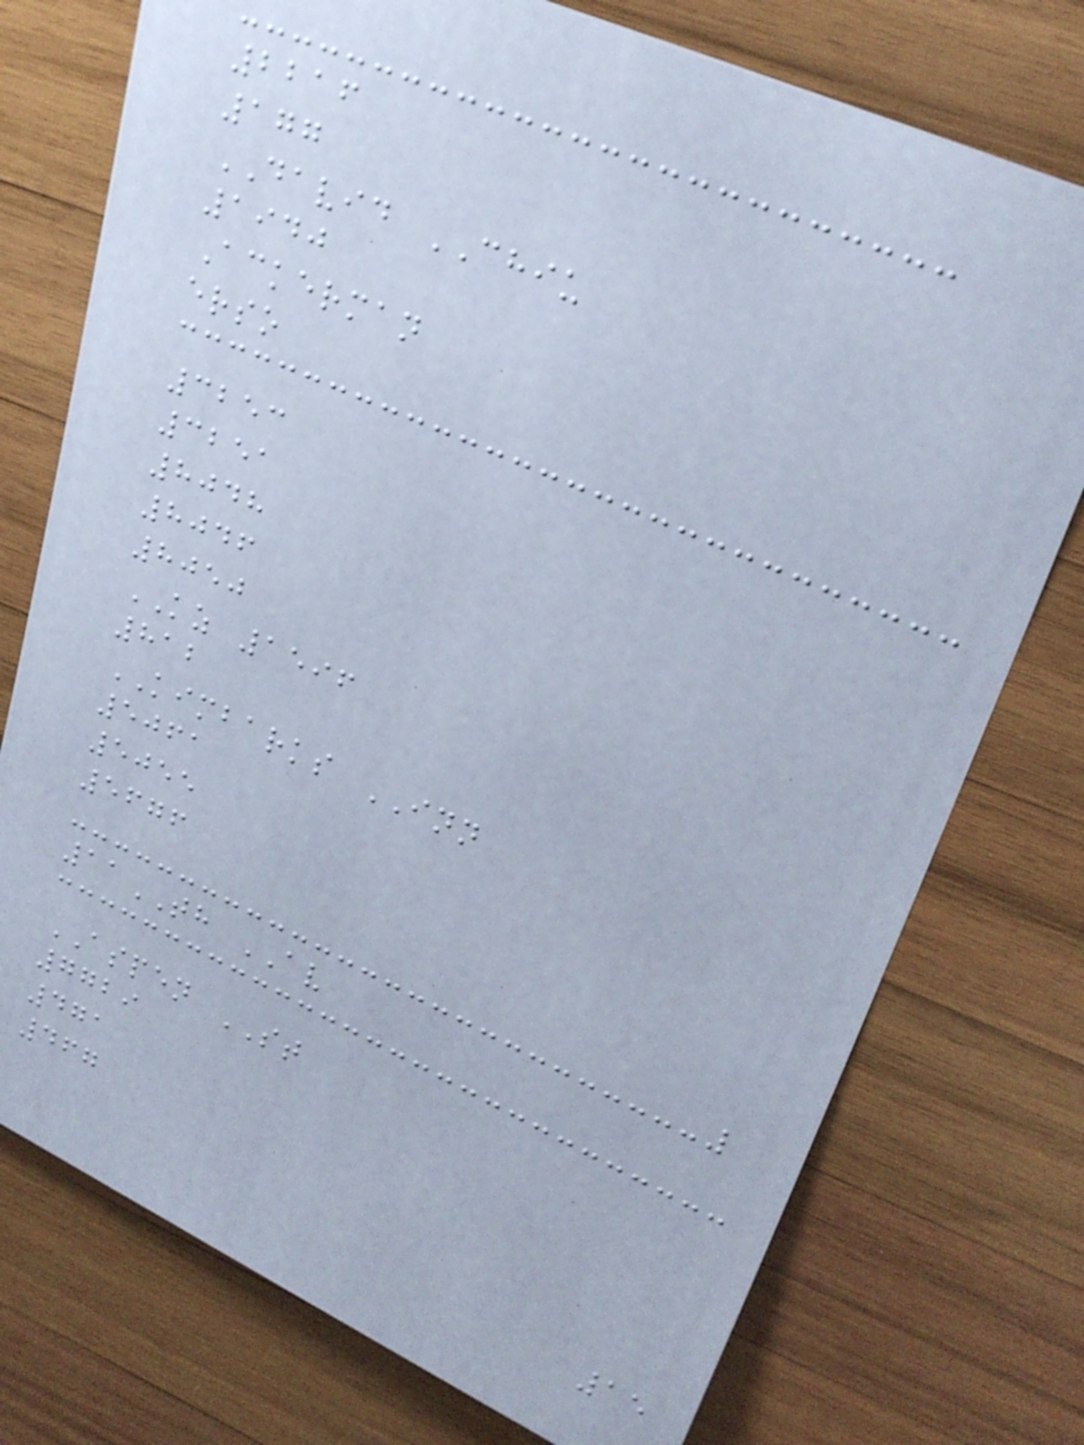2216
177
DAVID CHIU
1940
Ackerman
erso
3253
3251
8048
8046
8050
KZ 1596
812
KIMBARKS INN
5061
5055
5676
11TH AV
ASPEN ST
7729
471
467
15
